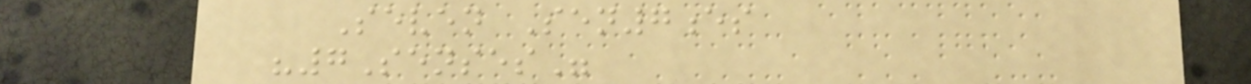Seven Sen7es
"7Senses"
